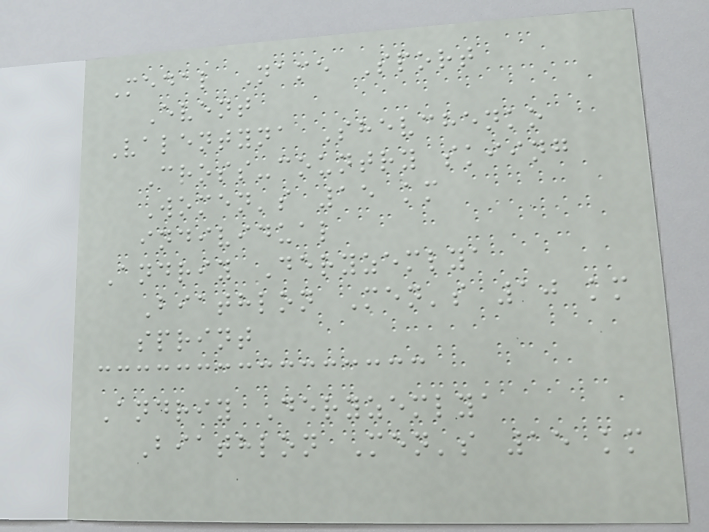Medal Name Sport
Event
Valentyna Shevchenko
Cross-country skiing
Women's 15 km
individual
Andriy Deryzemlya
Biathlon Men's 10 km
sprint
Andriy Deryzemlya
Biathlon Men's 15 km
